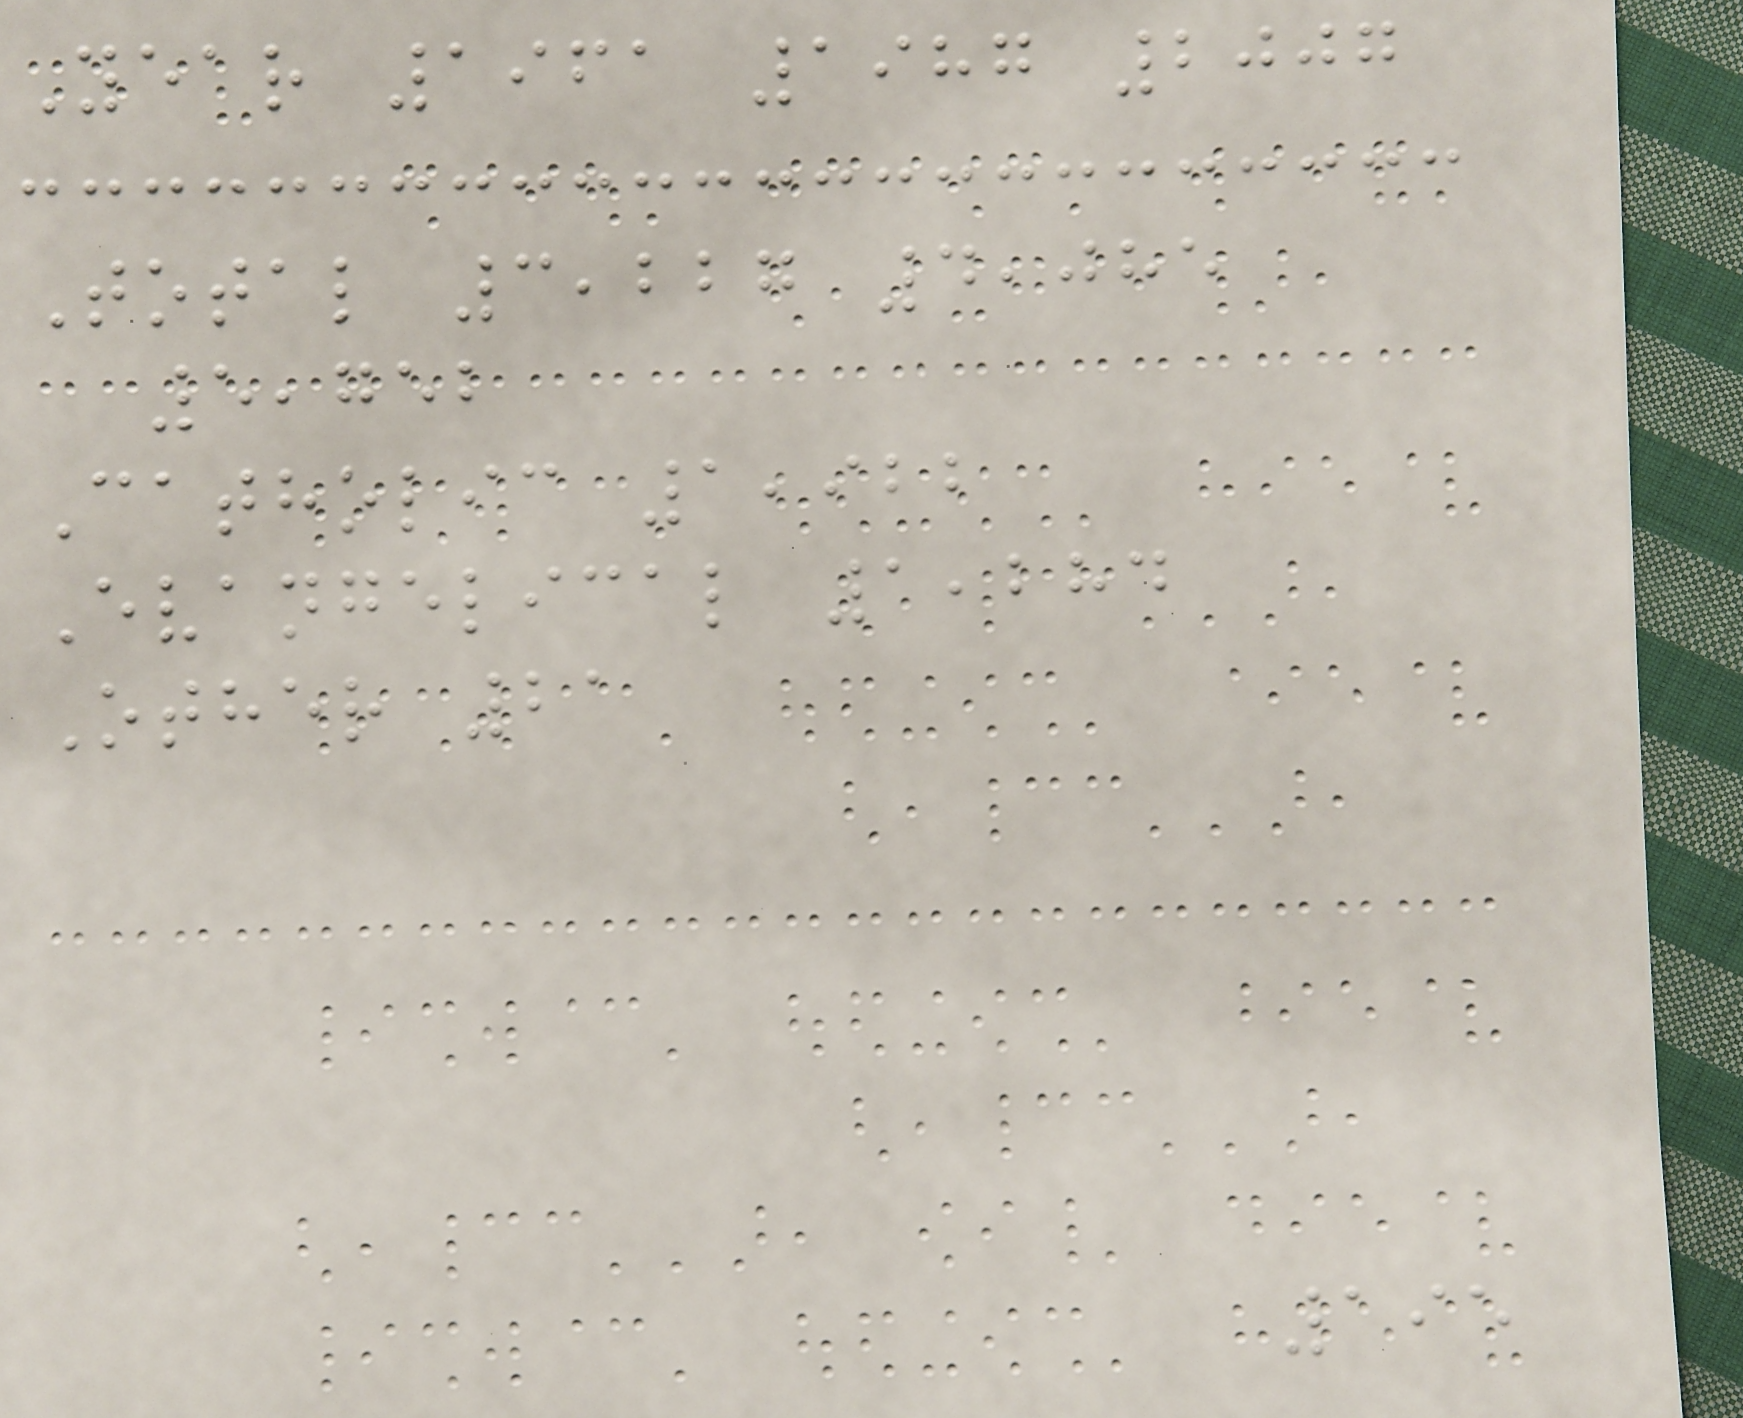Year 1961 1987 2007
Total 3,227 4,085
5,752
Catholic 1,922
Evangelical 1,284
Other 21
195
